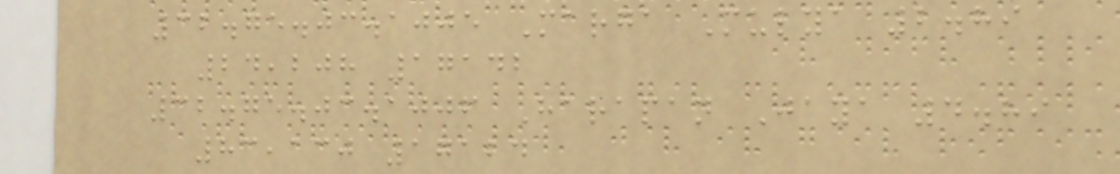32.75.03.1005 Marga Mulya 2.89
24,208 17142
32.75.03.1006 Harapan Jaya 4.89
83,130 17124
